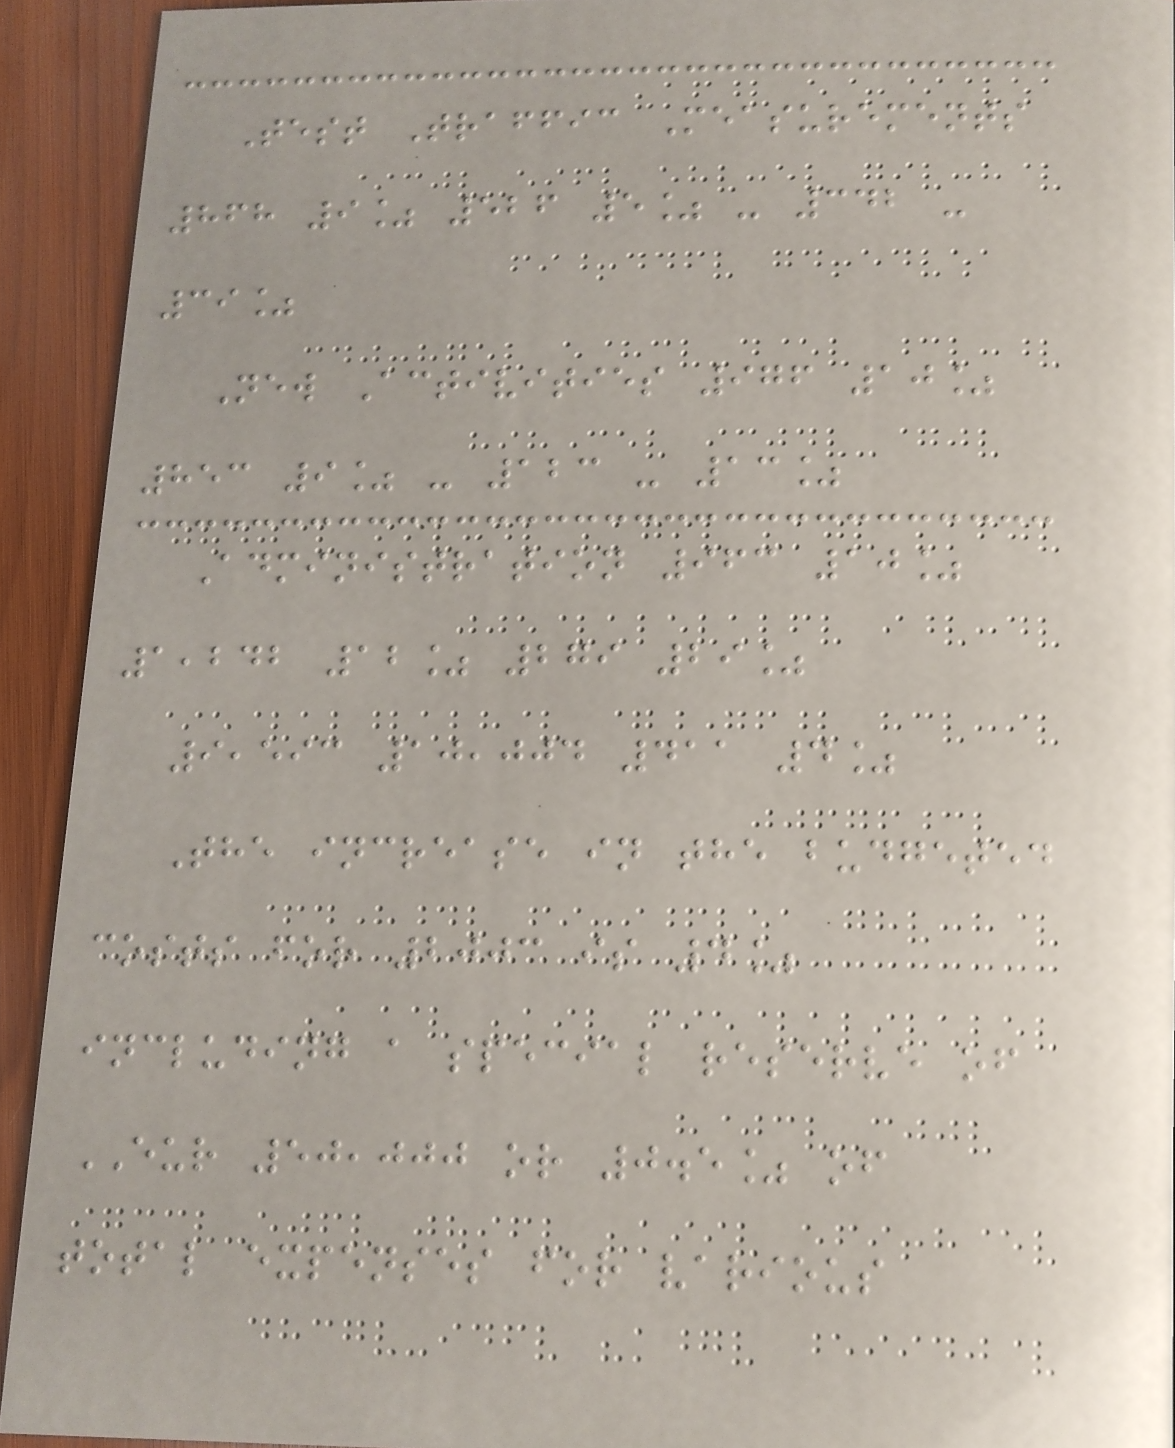Test Traffic Measurements
868 9% 526 5% - 342 -
39%
New Activities 976 10%
853 9% - 123 - 13%
Administration 963 10%
1,242 12% 279 29%
9,593 10,004 411 4%
The increase in the budgeted
costs for 2003 is 4%
including a special reserve of
EUR 50,000 or 0.5% of
total expenses for various
